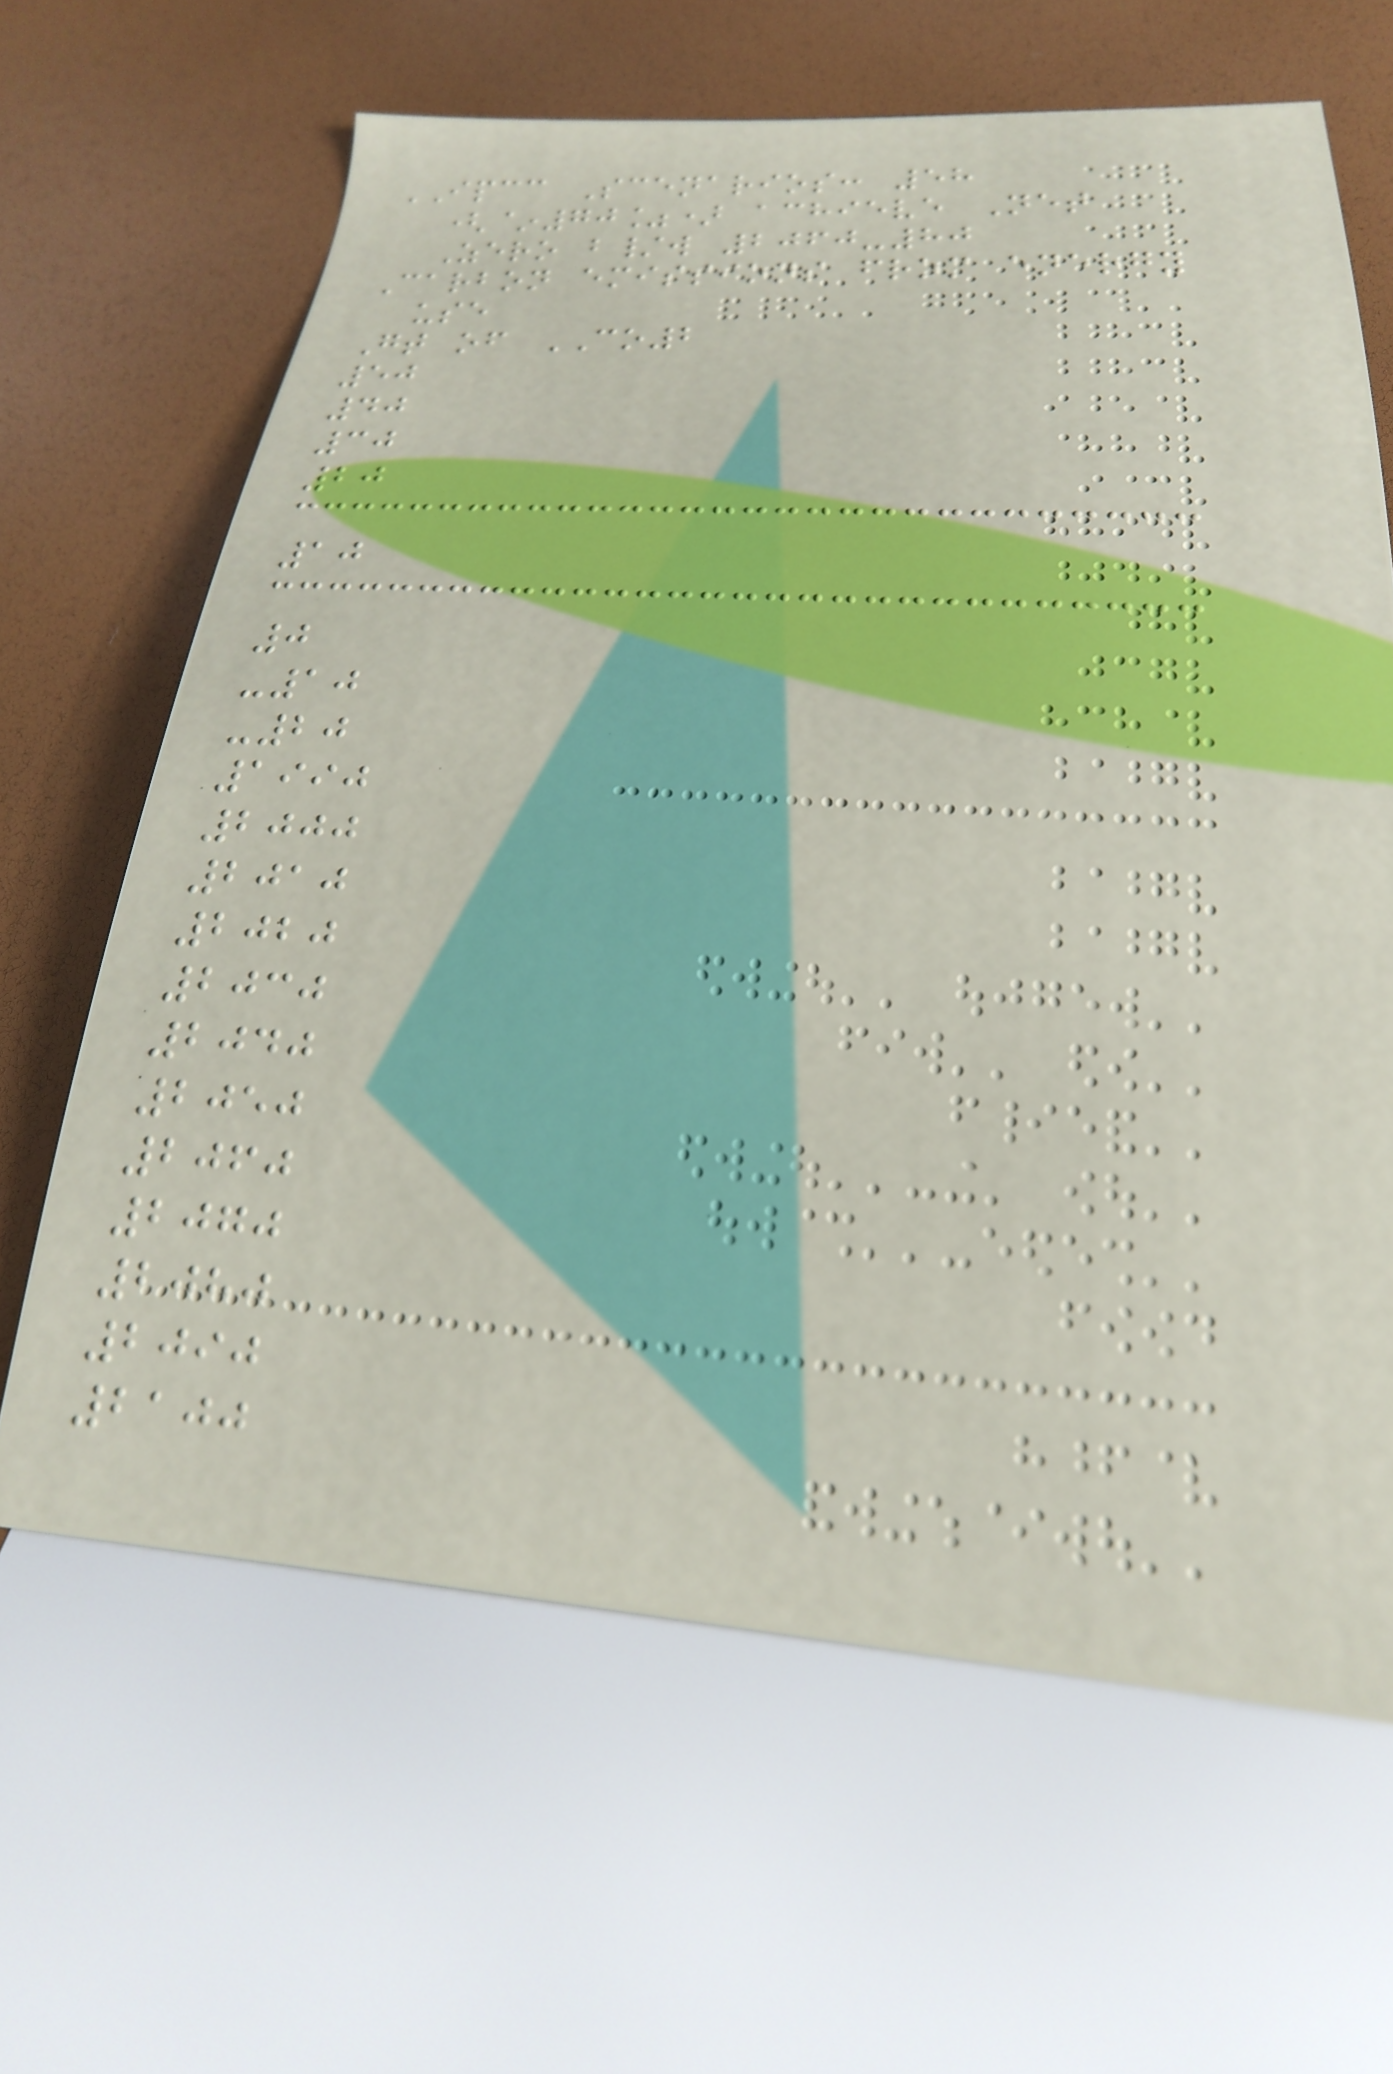IPCC Scenarios: 58
(~70%) achieve Net
Zero b/w 2060-80
Carbon emissions from energy
use
Gt of CO2
50
40
30
20
10
0
-10
-20
1990
2000
2010
2020
2030
2040
2050
2060
2070
2080
2090
2100
